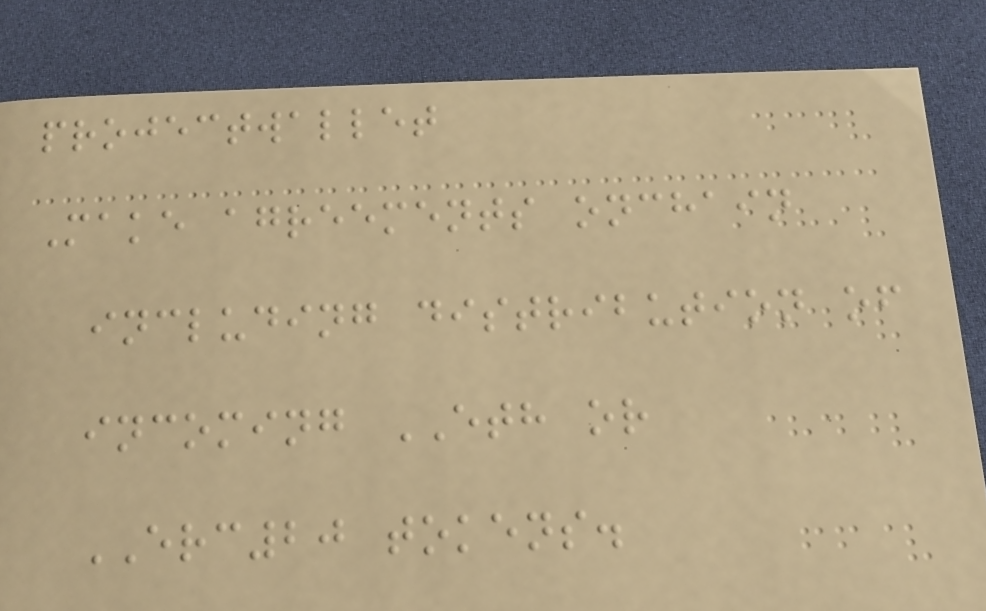projectwallet
Make agreements onchain
including distribution of
incoming ETH or
ERC20 tokens.
